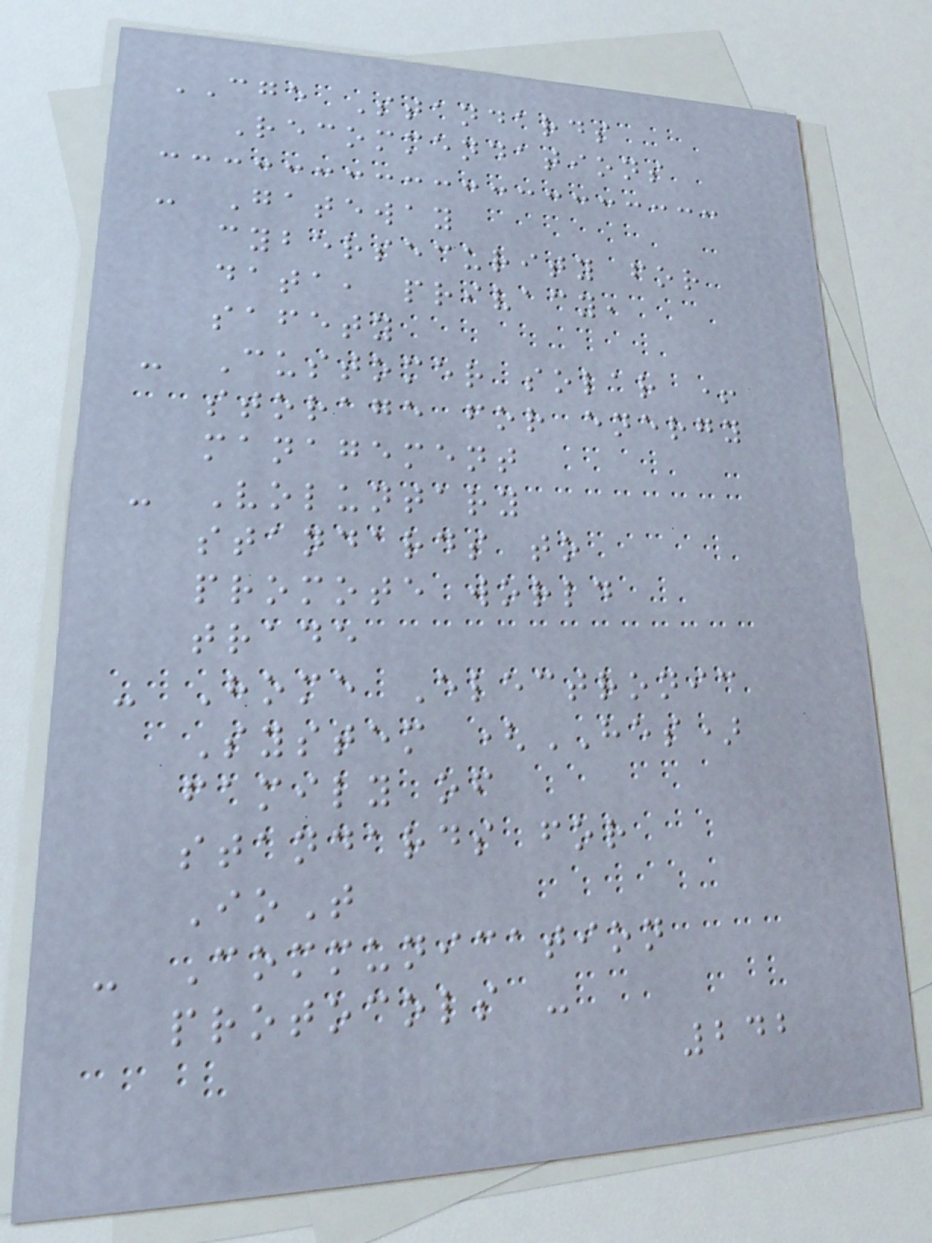CGE Standards
Recommendations
- Gateway
cybersecurity for
data, privacy,
safety
- Customer solar +
storage for energy
management
- Voluntary
standards to
promote world
trade
- Home Electronic
System (HES)
family of
standards for
IoT
- Communication
protocols -
242
